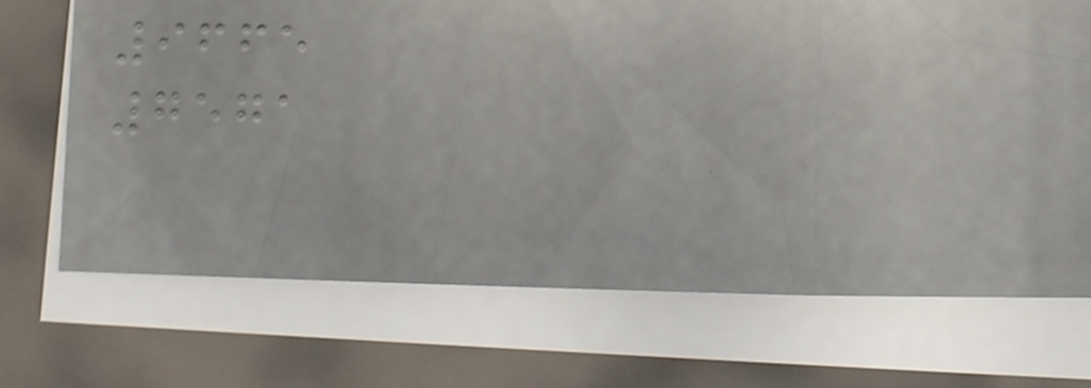9665
7571
